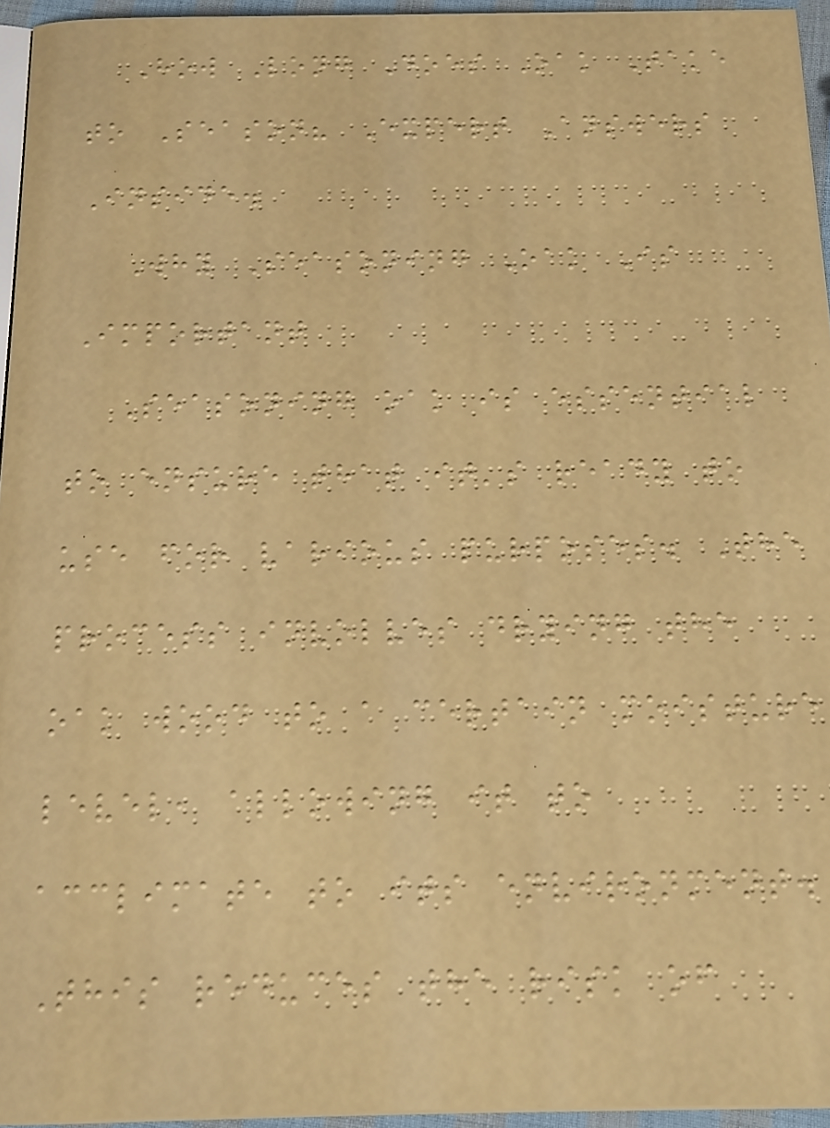How Long Does Oak Take
to Season? Expert Answers
Inside.
Why Seasoning Oak Is
Important
Seasoning oak is essential
to ensure that it's ready to
use for various purposes. The
process involves drying the
oak wood to a certain moisture
level, allowing it to
acclimate to its environment.
This reduces the risk of
